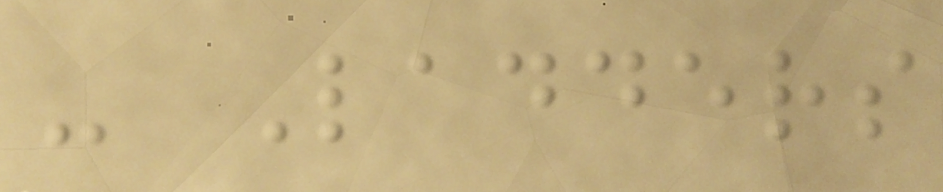- Ladders
